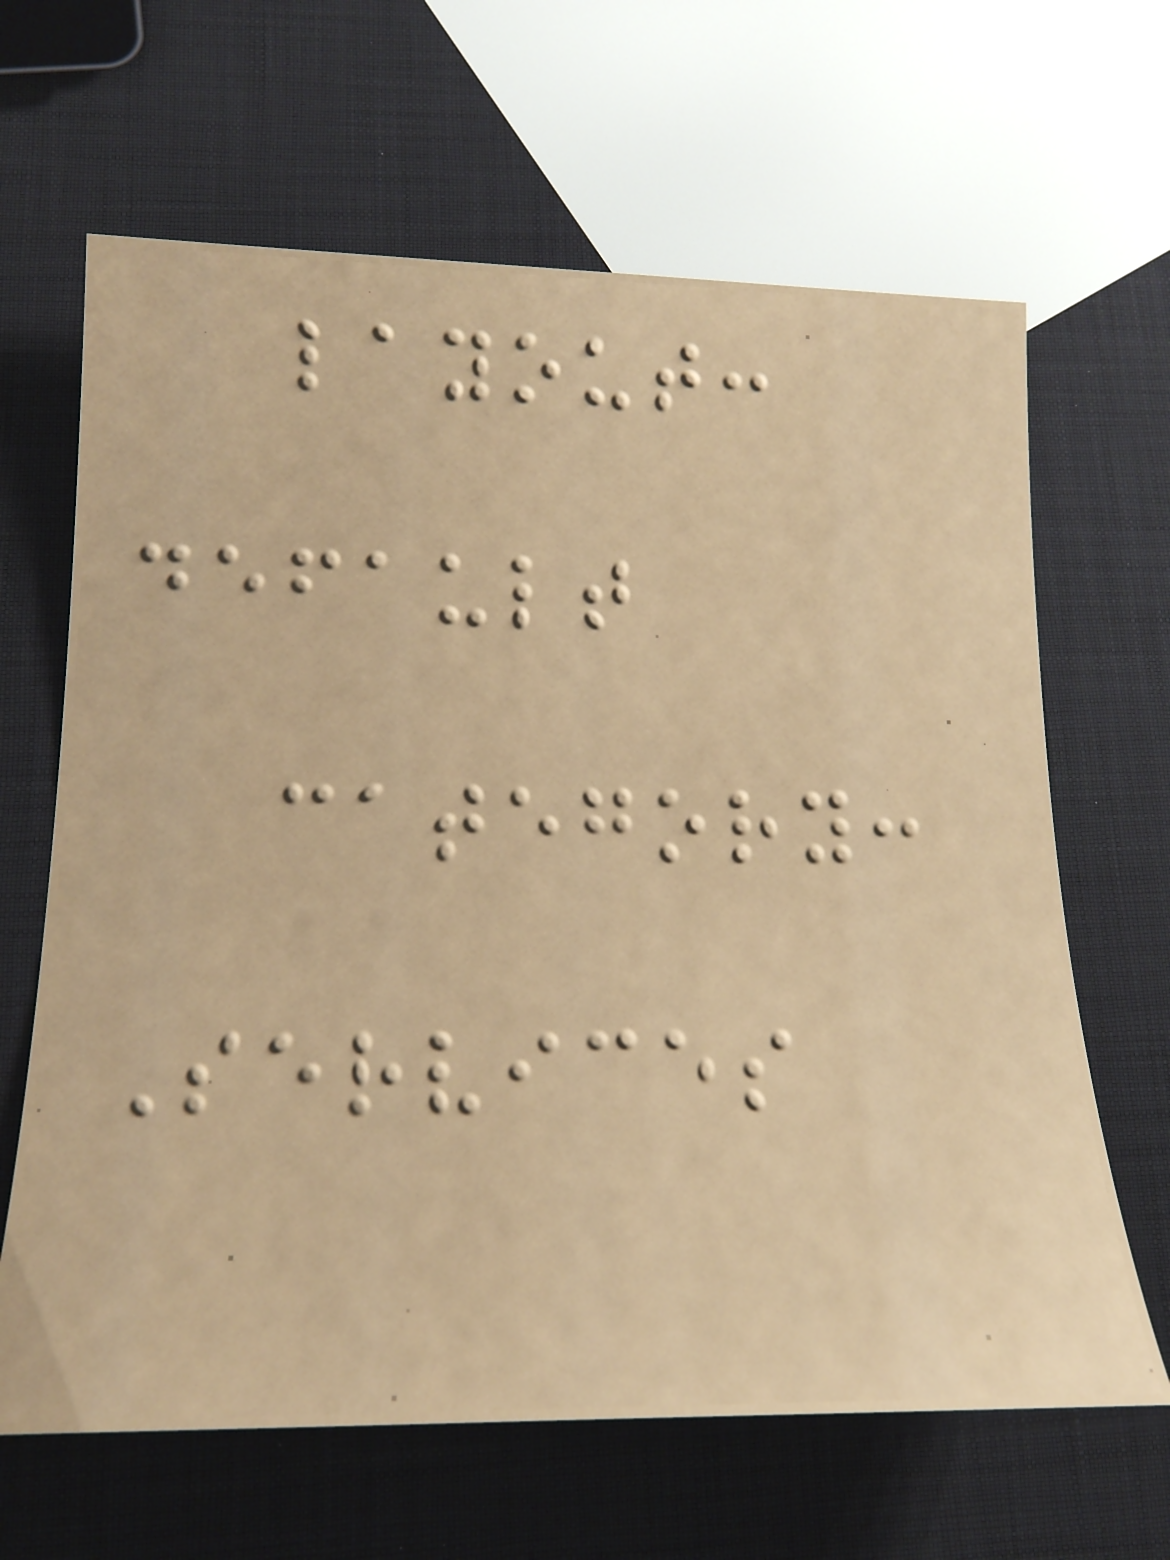layout:
default
category:
Services
